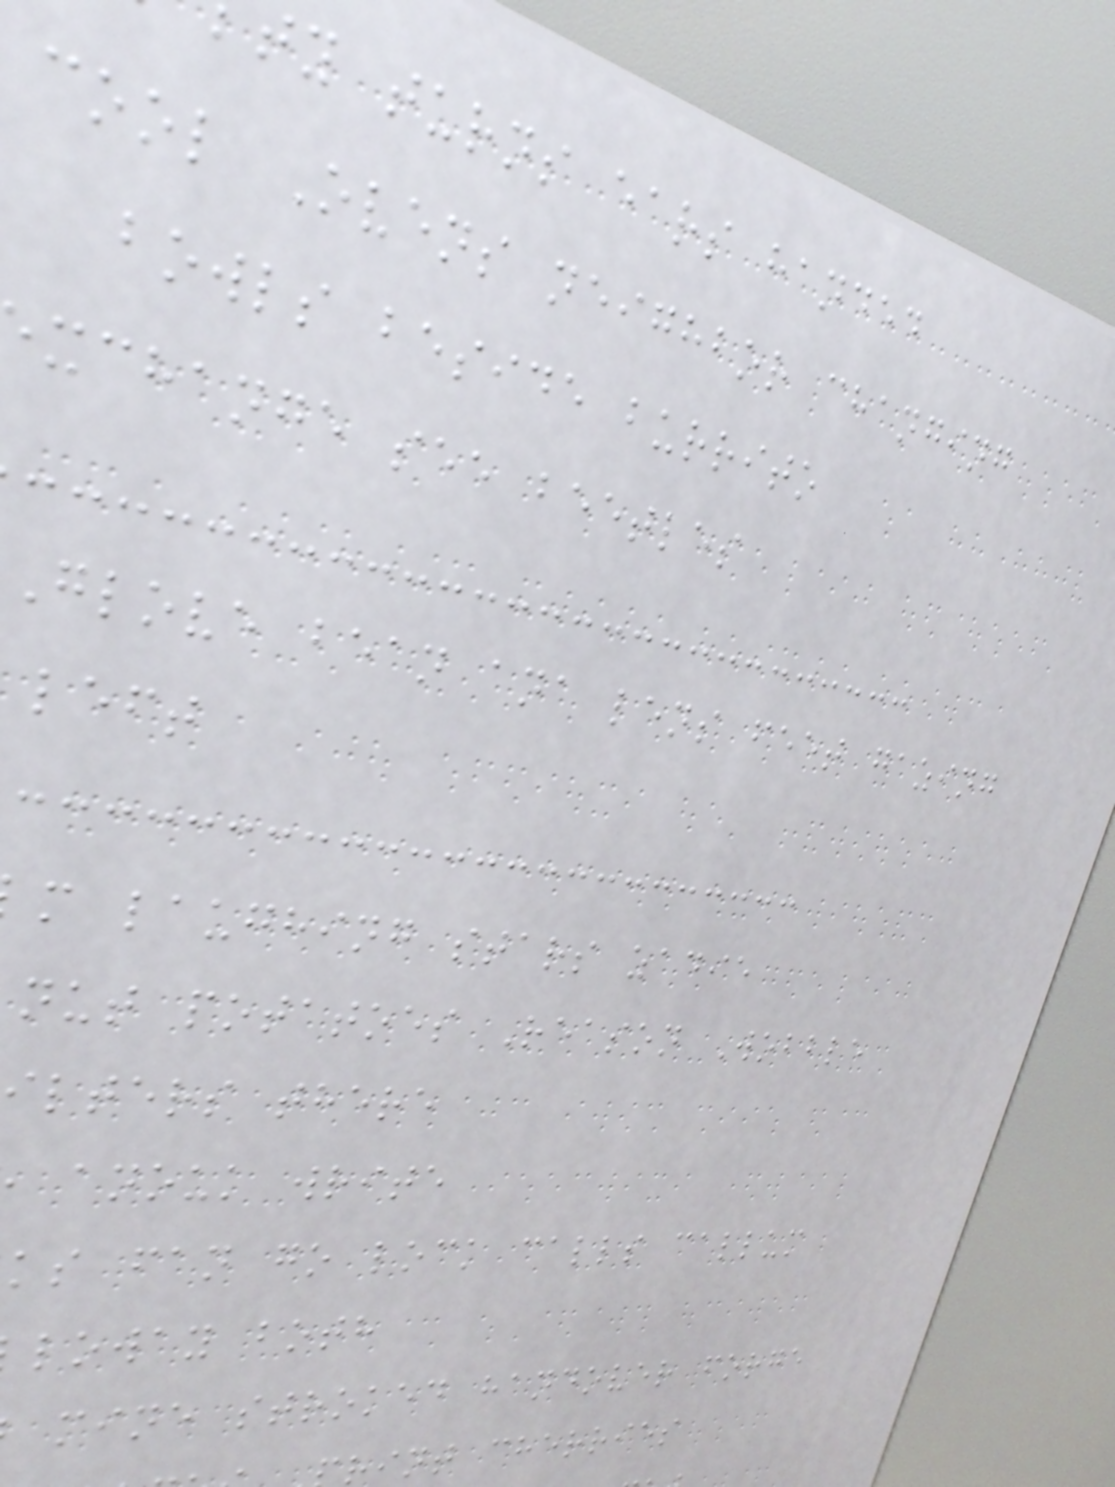ty turns ears handed
cool Ovens neighbor changing
bowls beside burrito
xchange see beetles
glove bean ana lens feet gazing
left
m laughing stars zadie
nut potatoes Reason Wobble
lters there
anouk write
ks fan go lock calls callum
loway both
mine stroked handover forge
rint cherries
